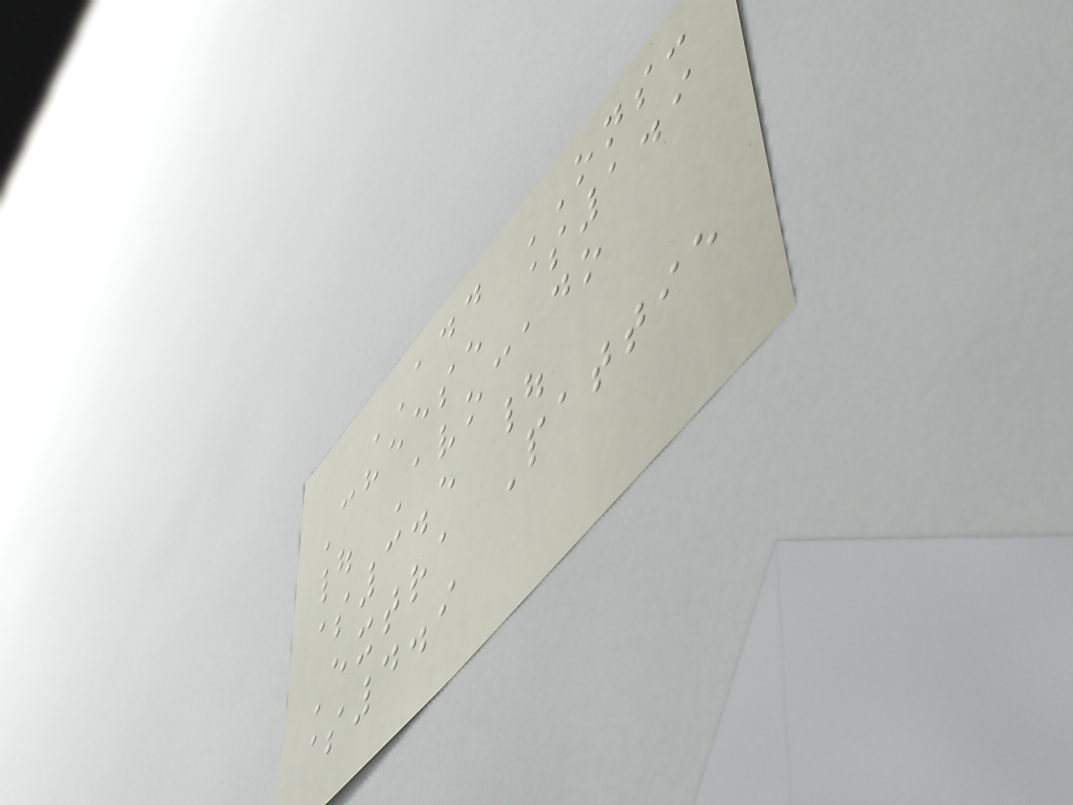ADD ONS:
Cheese $1.9
| Avocado
$3.5 |
Extra Pattie
$4.9
